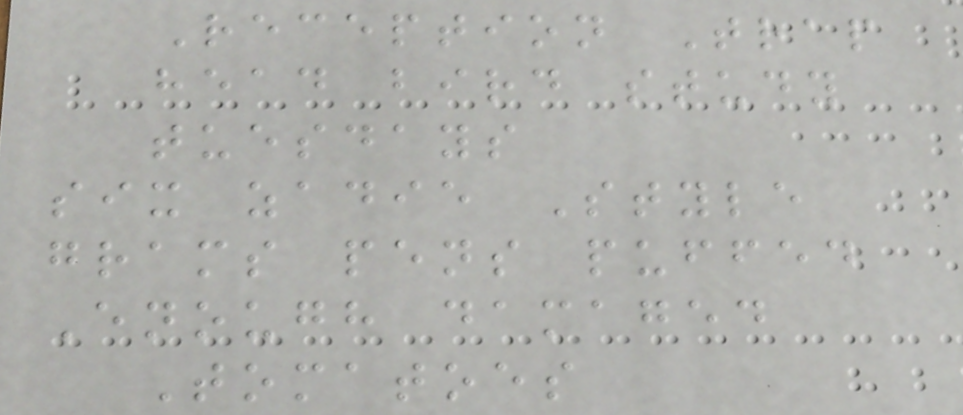Reception Trap
head bird study
tuesdays
six zadie Style
grams pens puffed
Enough damaged
Tomatoes
